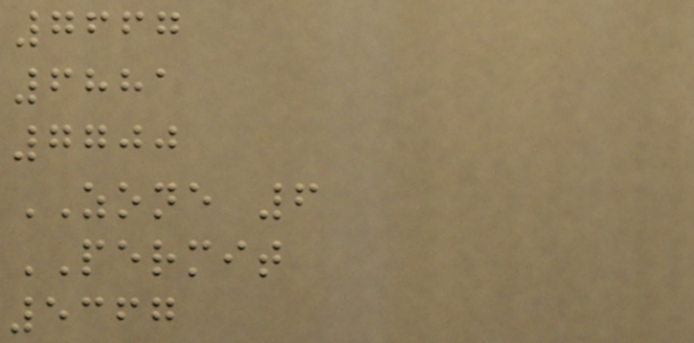7667
6881
7700
ZONE 6
PERMIT
5367
